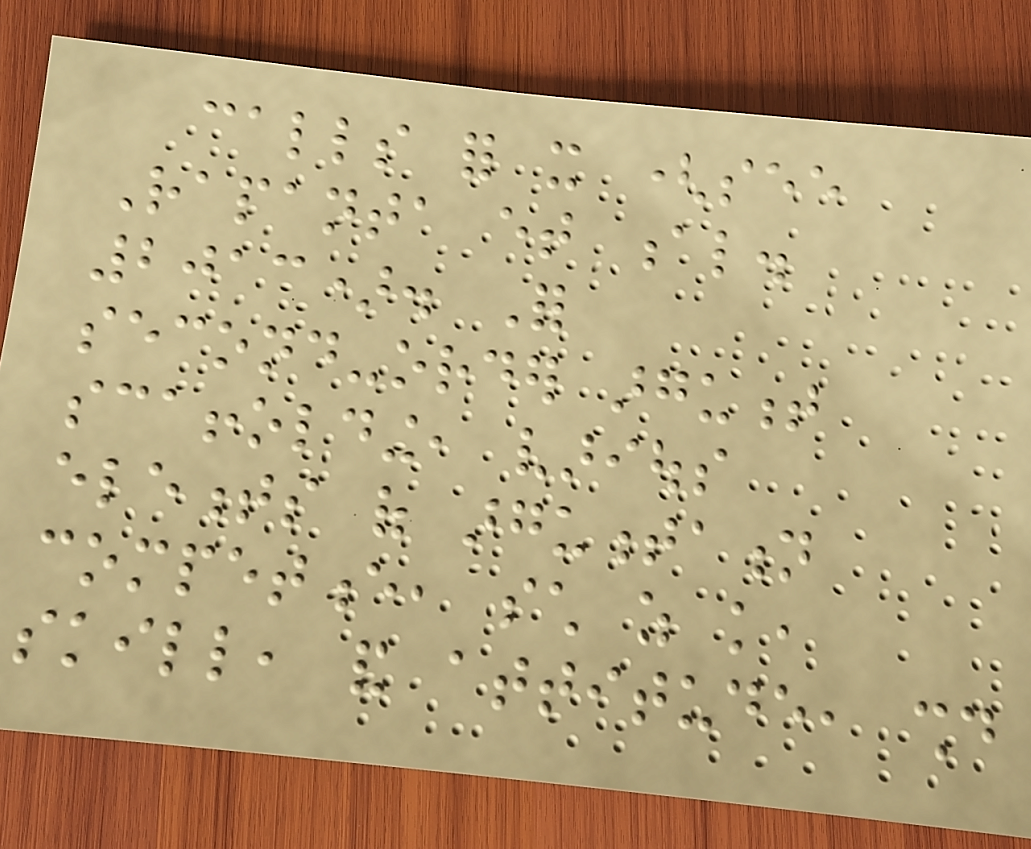calls for it (see
Rapanta et al.
2013). For
second-order argument
scaffolding, various
elements of argumentation
competence, such as knowledge,
skill, and attitude, should
